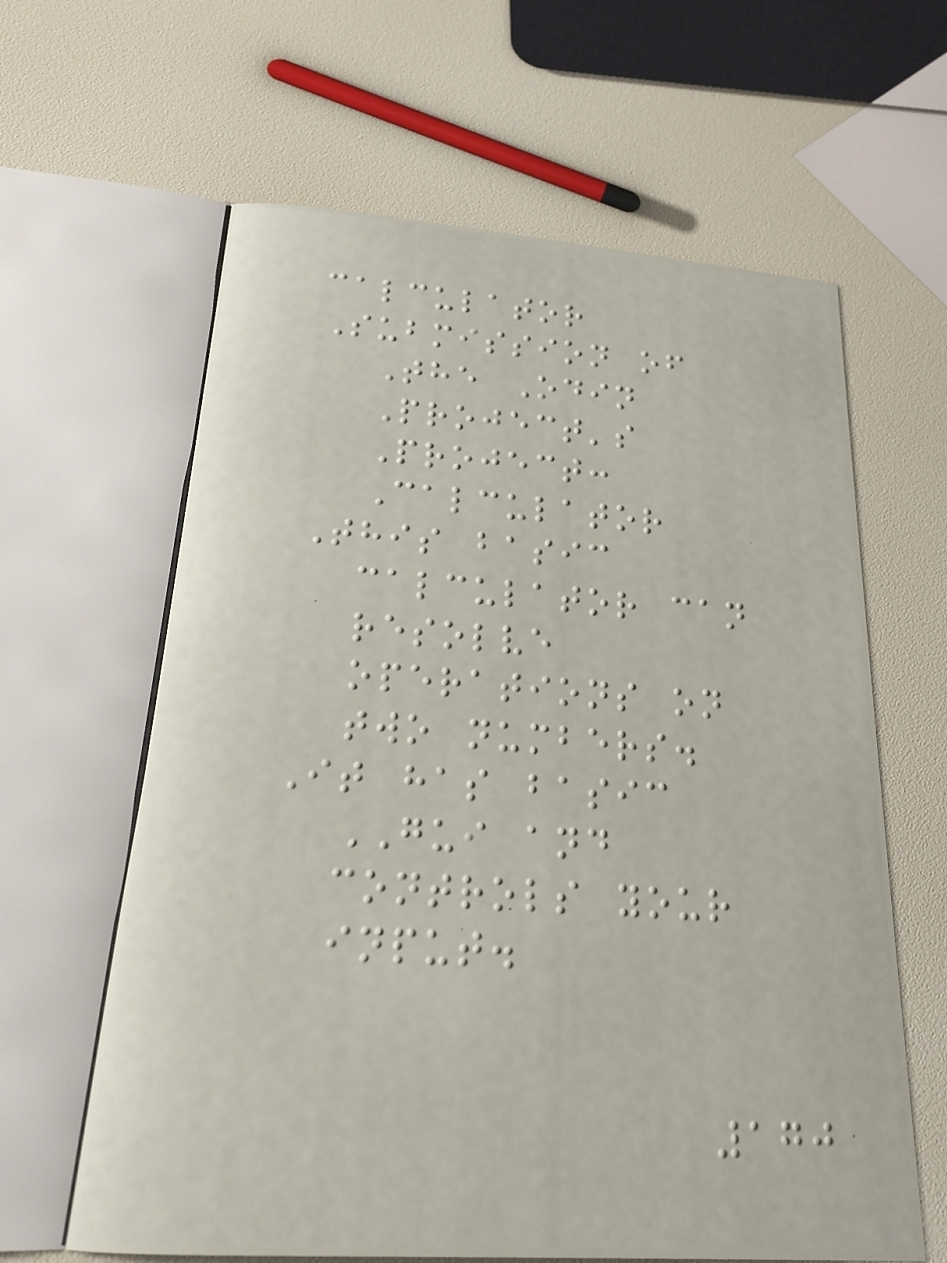calculator
Submission of
The Odin
Project's
Project:
Calculator
This basic
calculator can
resolve
operations on
two numbers.
It has basic
GUI and
controls your
input.
170
